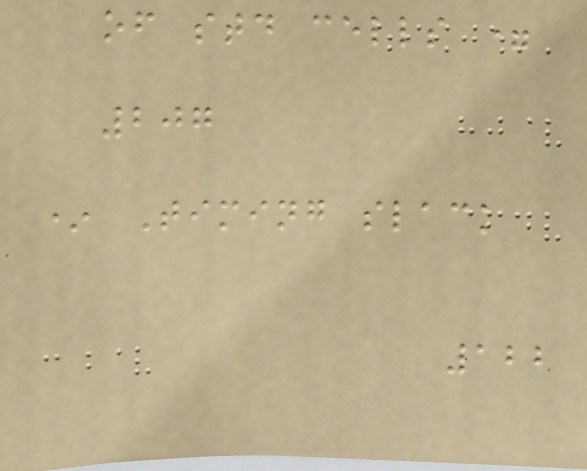of std cells =
207
* Timing slack
122
